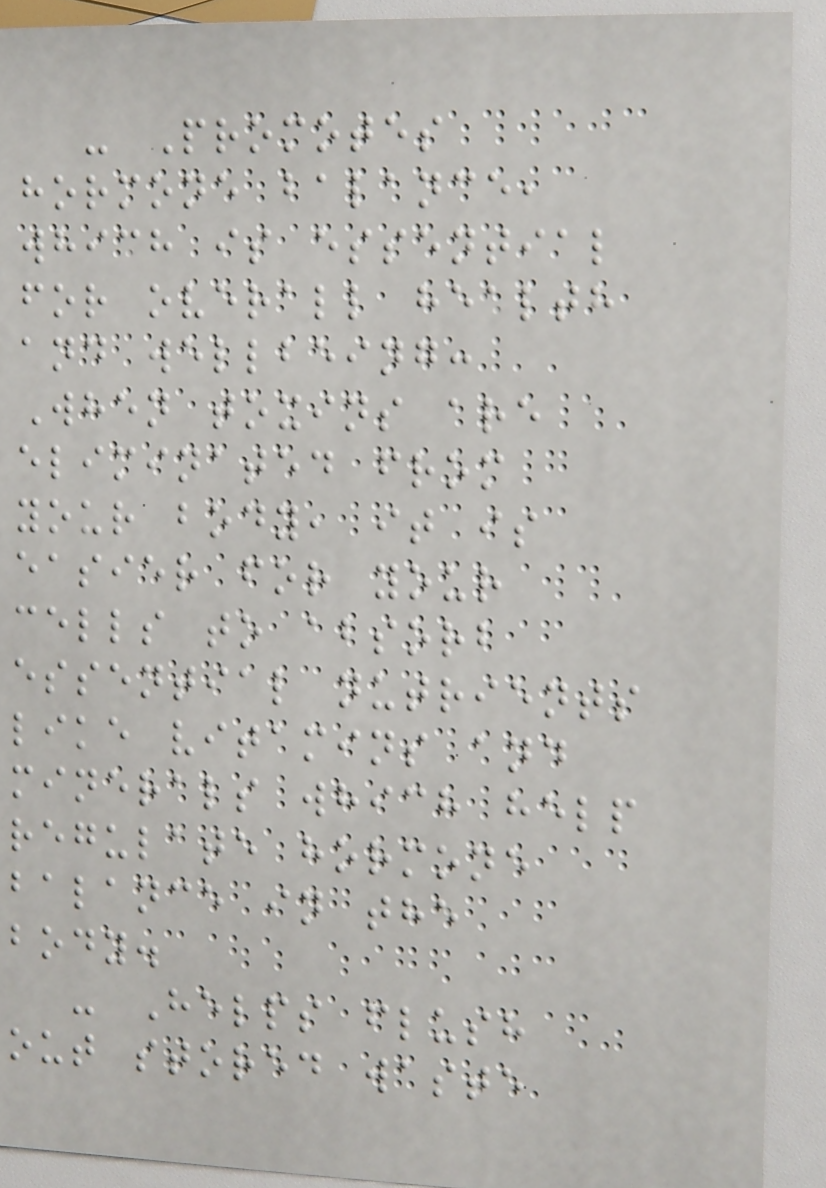- Promotes
hormone balance,
which is essential
for overall health
and wellbeing:
When toxins are
eliminated from
your body, it is
easier for your
cells to absorb
essential nutrients
like vitamins and
minerals which help
regulate hormone
balance in the
body.
- Helps flush
out stored waste
